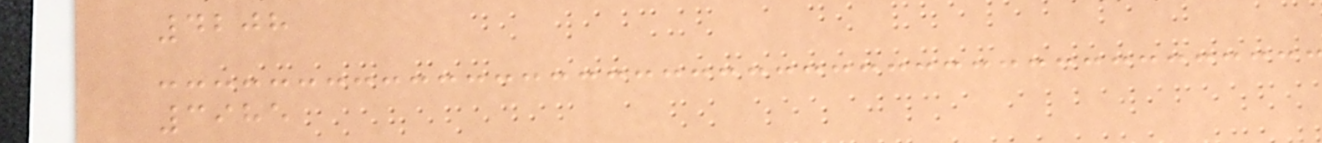4208
3985
